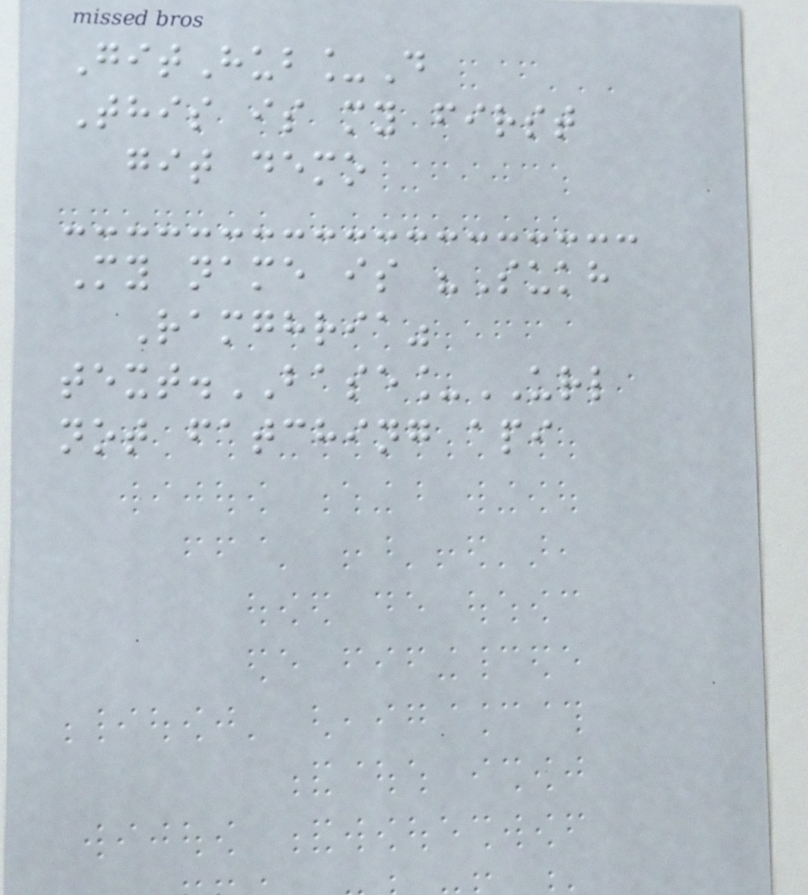GitHub_D
This is my first
git demo
My name is "Sukh
Ramghria"
text.BASE_URL
not fatching api
